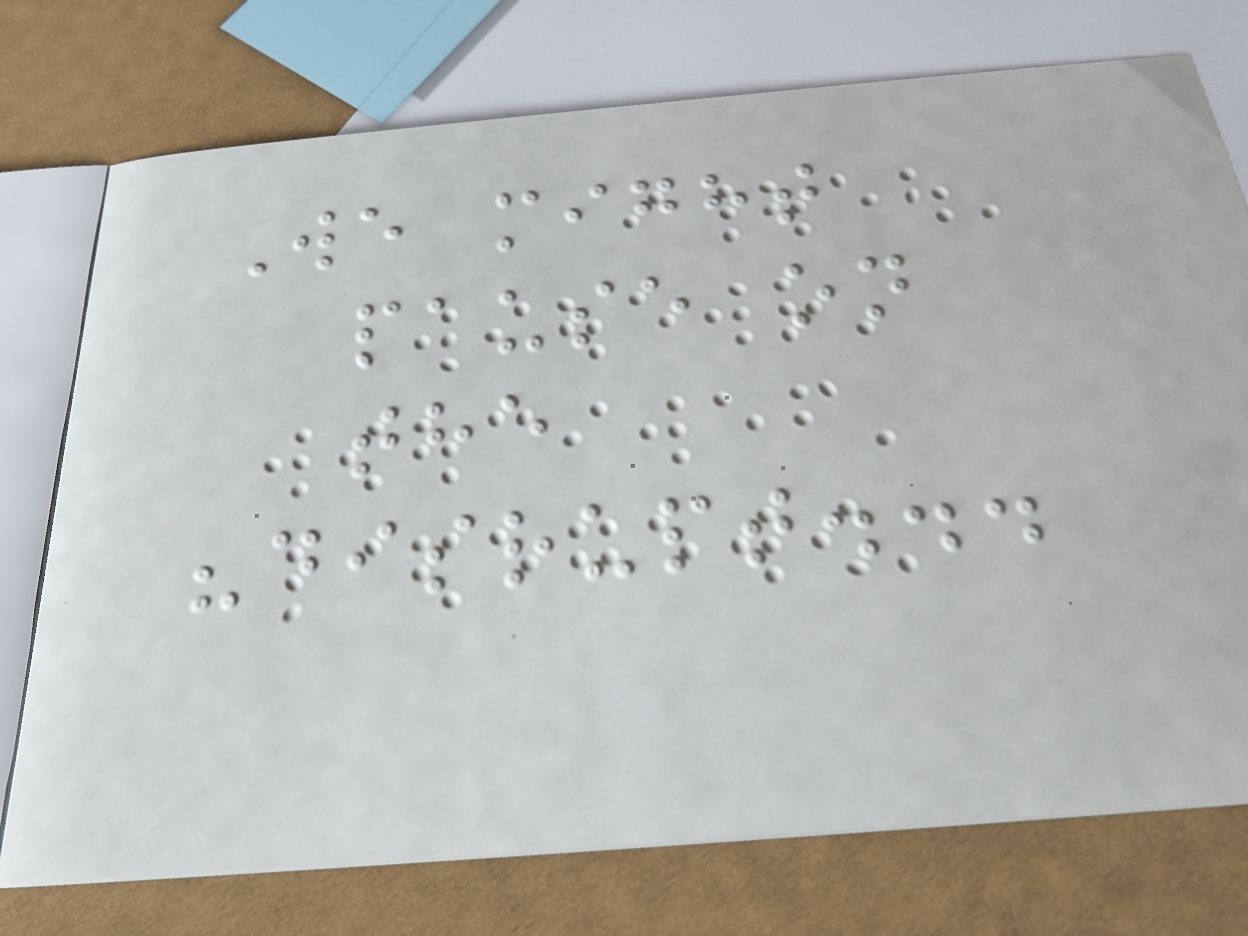We might
pause on
the
"disrupt...
